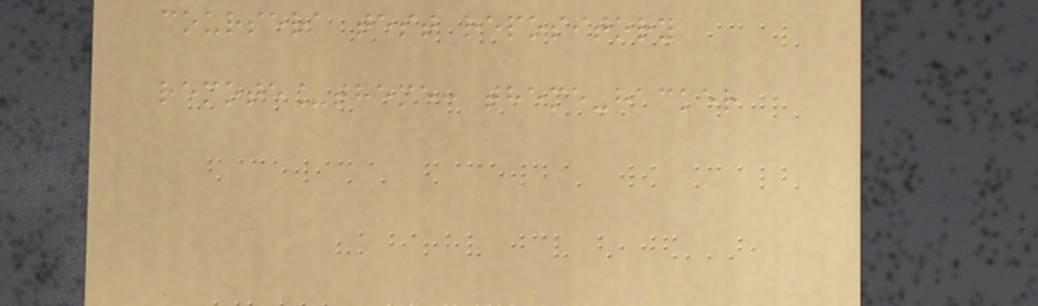coursera test repository
remote_theme: theme-hacker
